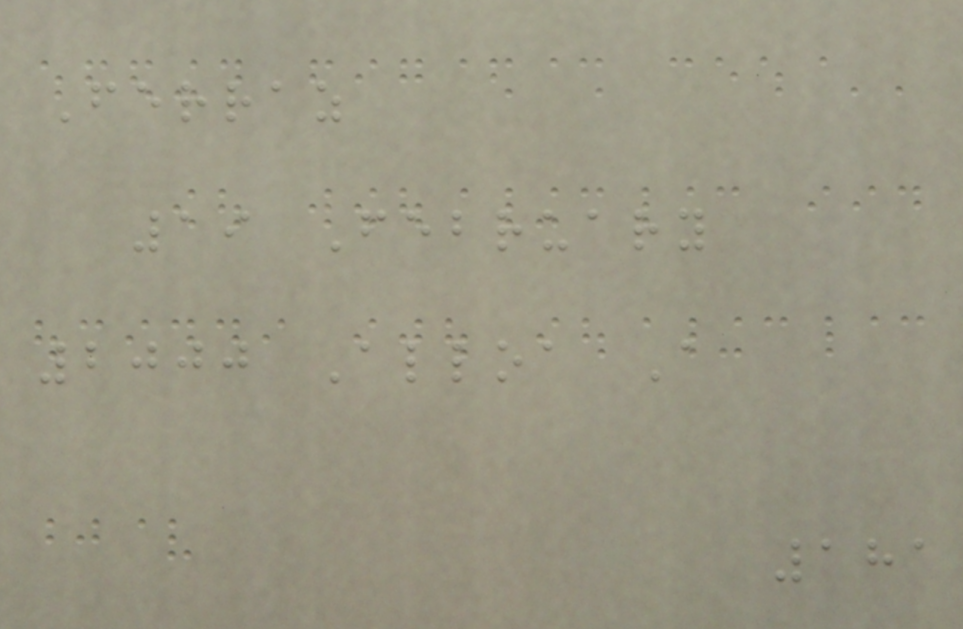Ferraz
19 February
2000 Alloa A
181
